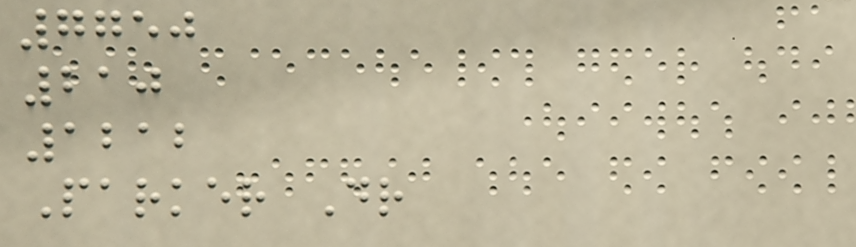7750
210
1212
Parker Dr
